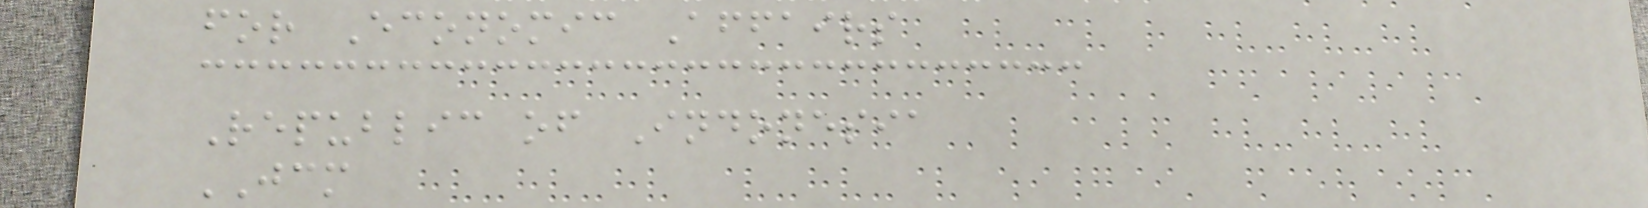for Economic Affairs
Republic of Indonesia
JCM
